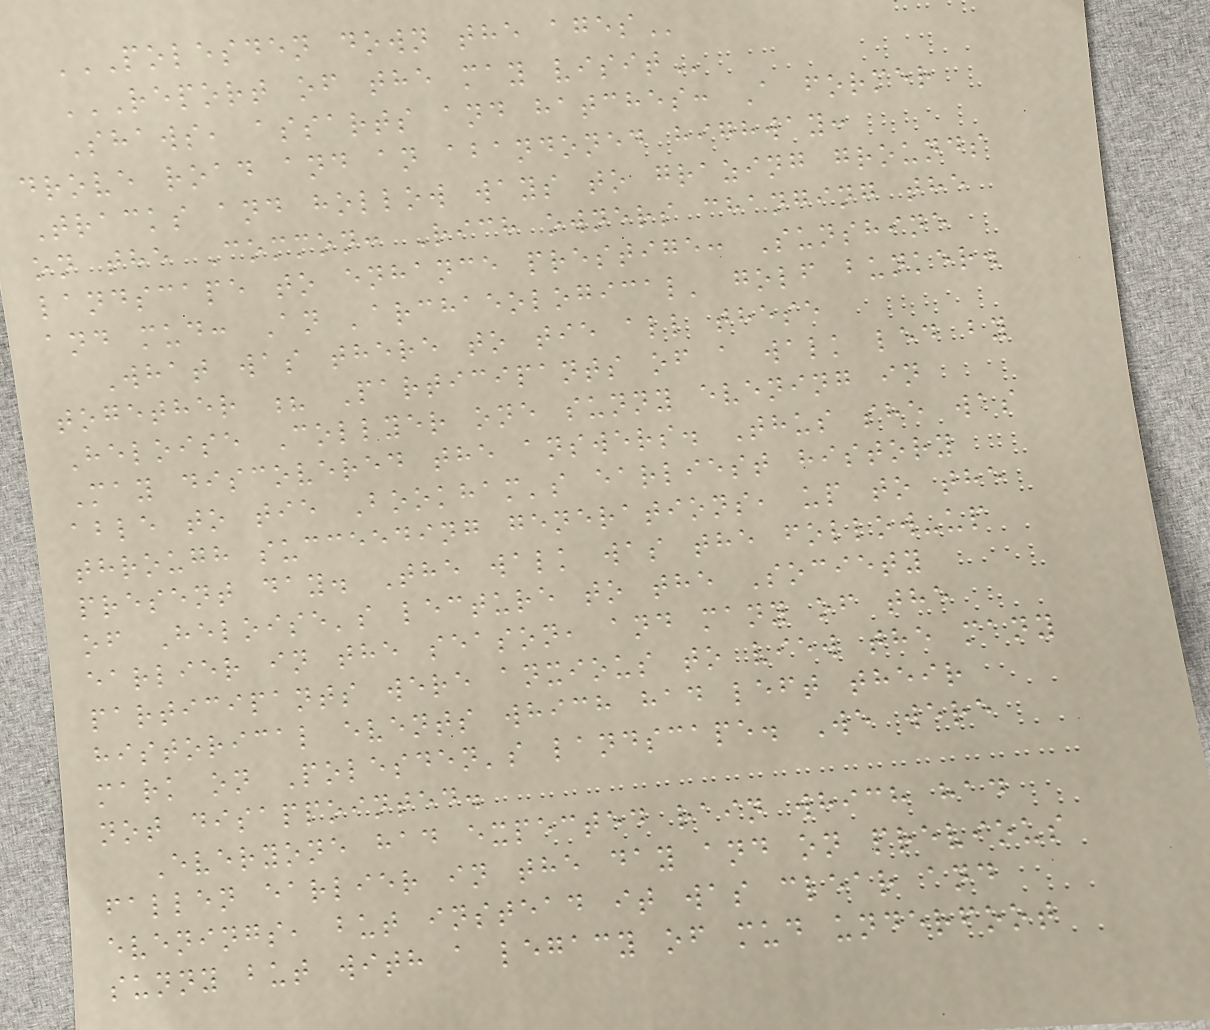POLESDEN DOWN THE AGES
REPORT OF THE MAY VISIT
Shaws, assarts and hatches: A former
drove road and an abandoned highway:
Tracks and hollow ways to grazing grounds
on the Common: Rich owners changing the
landscape to enhance prestige: Sunshine
and mud: An 'archaeological' golf bunker.
What was there to tie all these
together ? Participants of a walk led by
Heloise Collyer one sunny evening in
May discovered the answers. Thus she was
able to tie Bookham's earliest history
through succeeding generations, up to the
present day. The walk was the follow-up
of Heloise's lecture to the Society
earlier in the season, and many of the
participants were anxious to view the many
historical events which had left their
mark on Polesden's landscape. We were
not disappointed.
Everyone had expected rain which had
fallen earlier in the day and on previous
evenings, but instead it was clear and
sunny but with a legacy of mud underfoot
